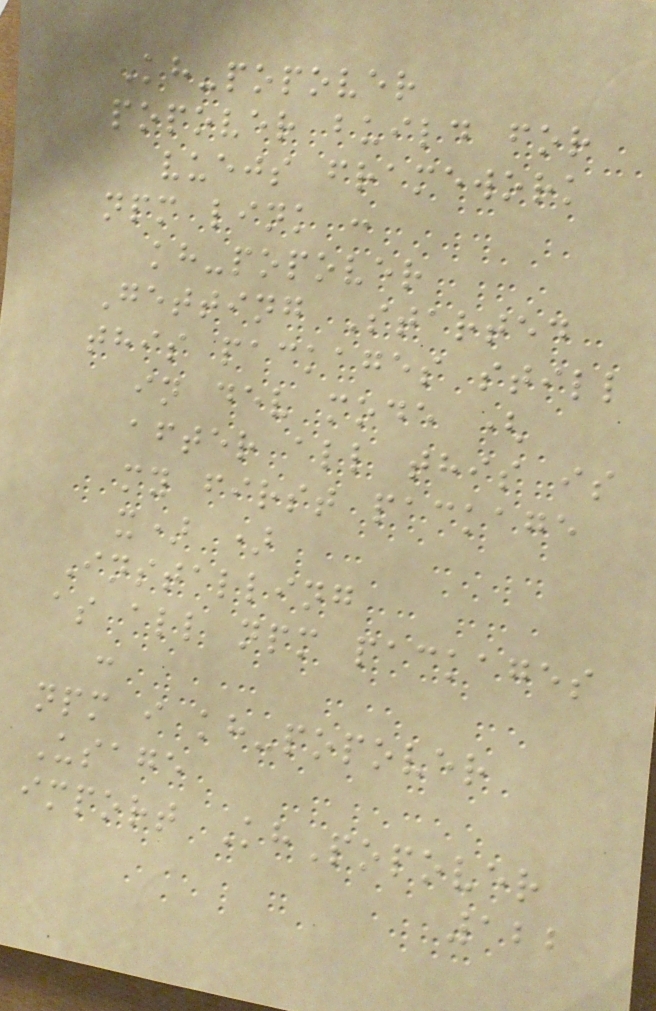Kh-popover
popover build for
vuejs framework
npm link :
kh-popover
Getting Started
this packages still
in dev mode (
after all this is
my first package
x) )
Installing
as all npm packages
:
npm i kh-popover
Usage
import KhPopover
122
